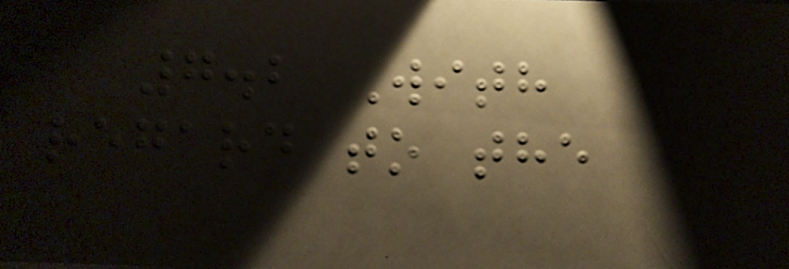7.2 With
regard to the
